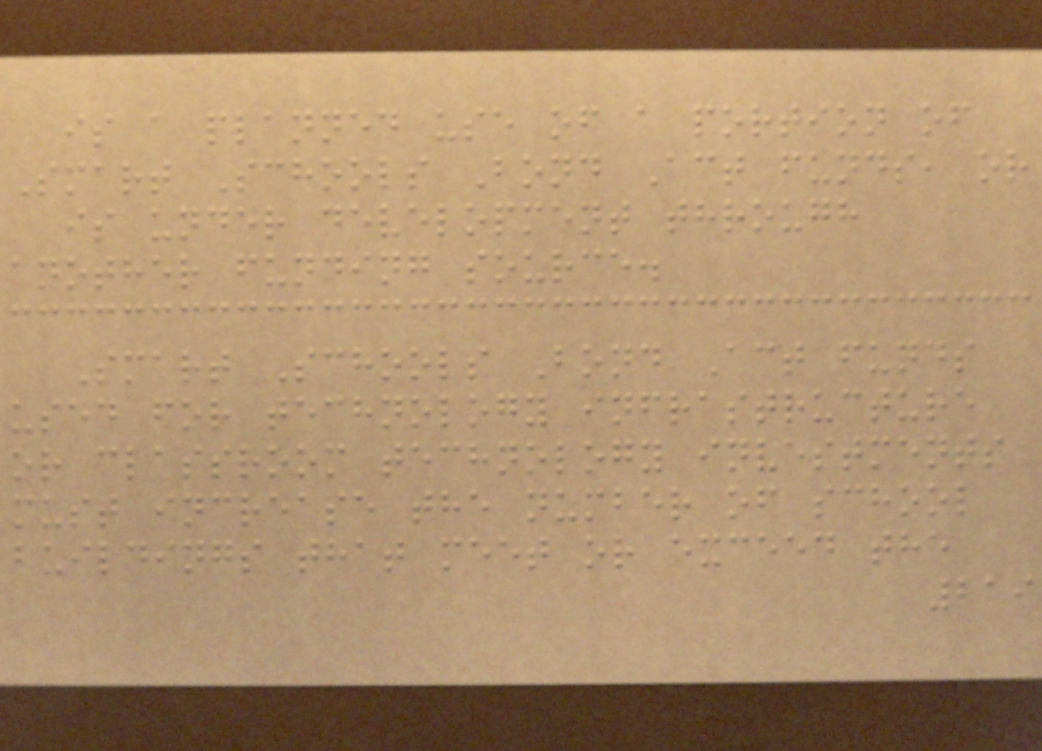is a planned use of a portion of
Smart Schools Bond Act funds, or
is under development through
another funding source.
Smart Schools Bond Act funds
used for technology infrastructure
or classroom technology investments
must increase the number of school
buildings that meet or exceed the
219
